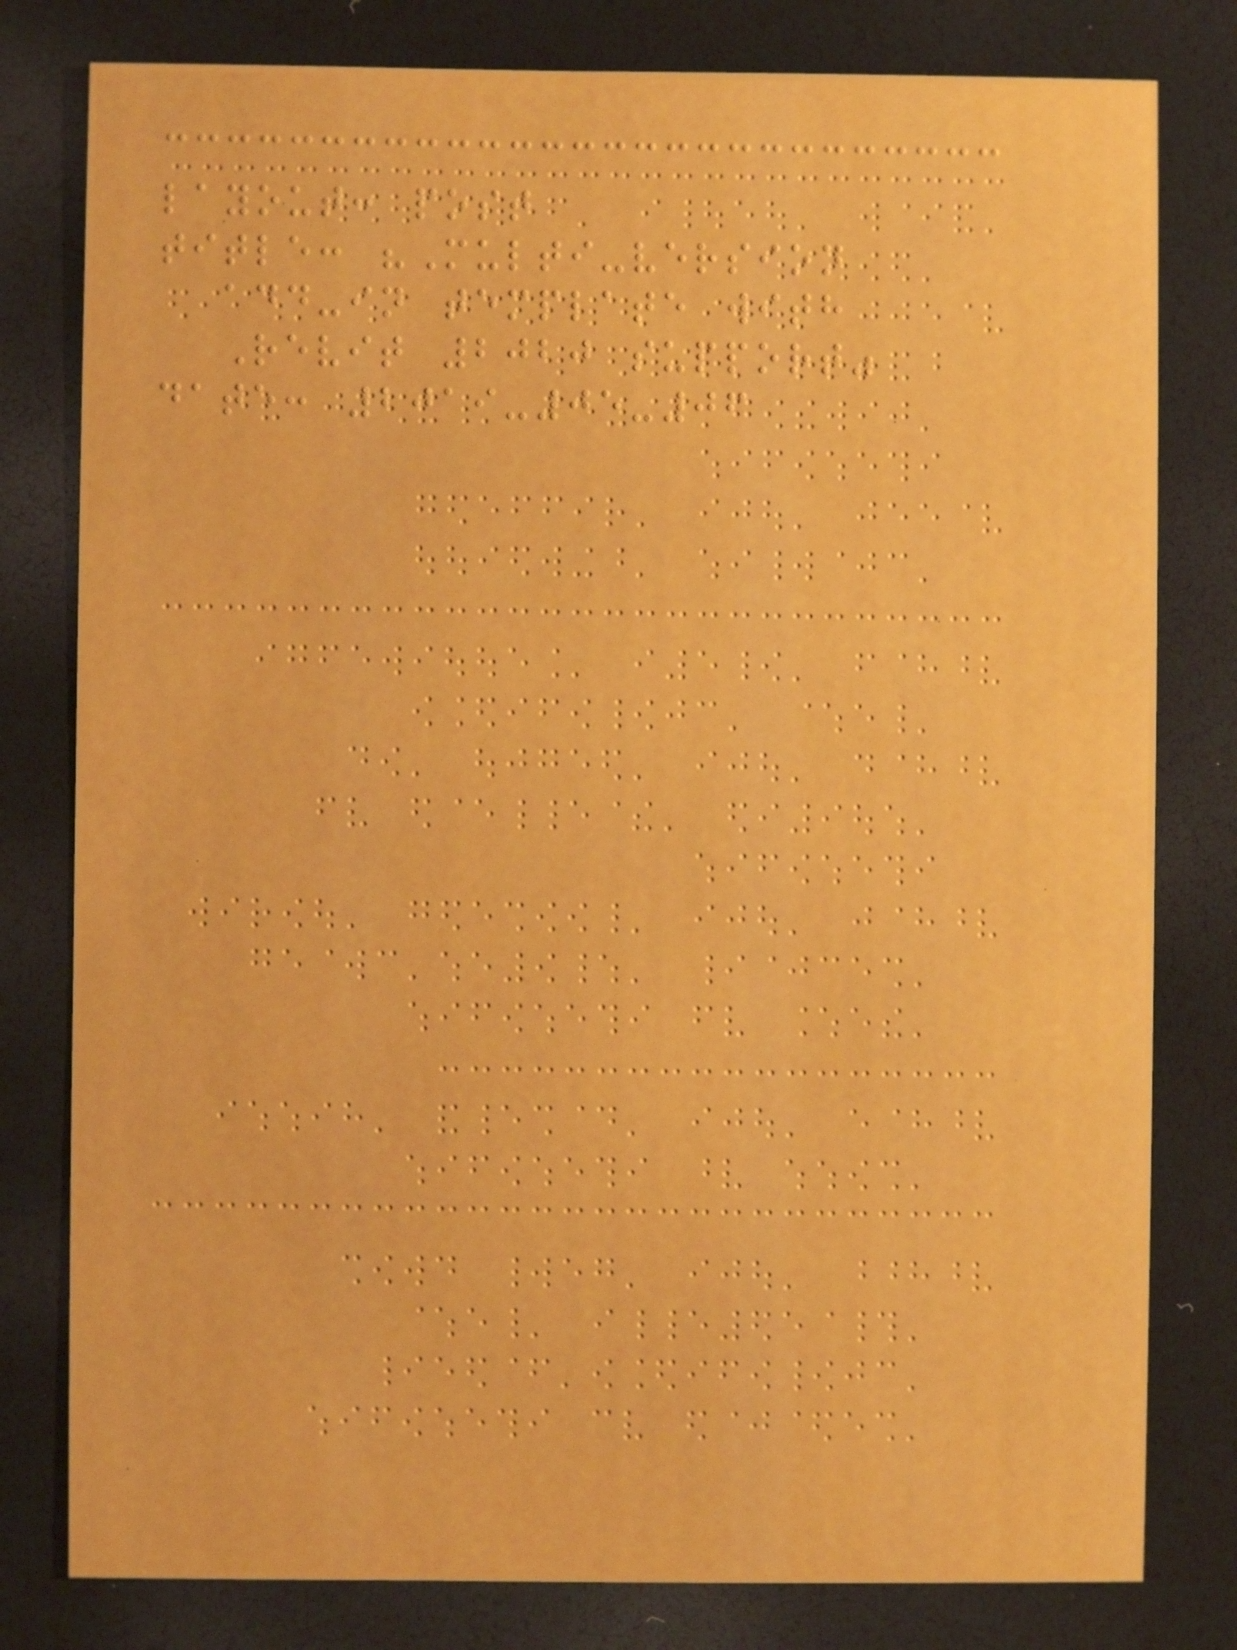layout: post
title: "Multi-version
add-in template with
Revit 2020 support"
date: 2019-05-06
